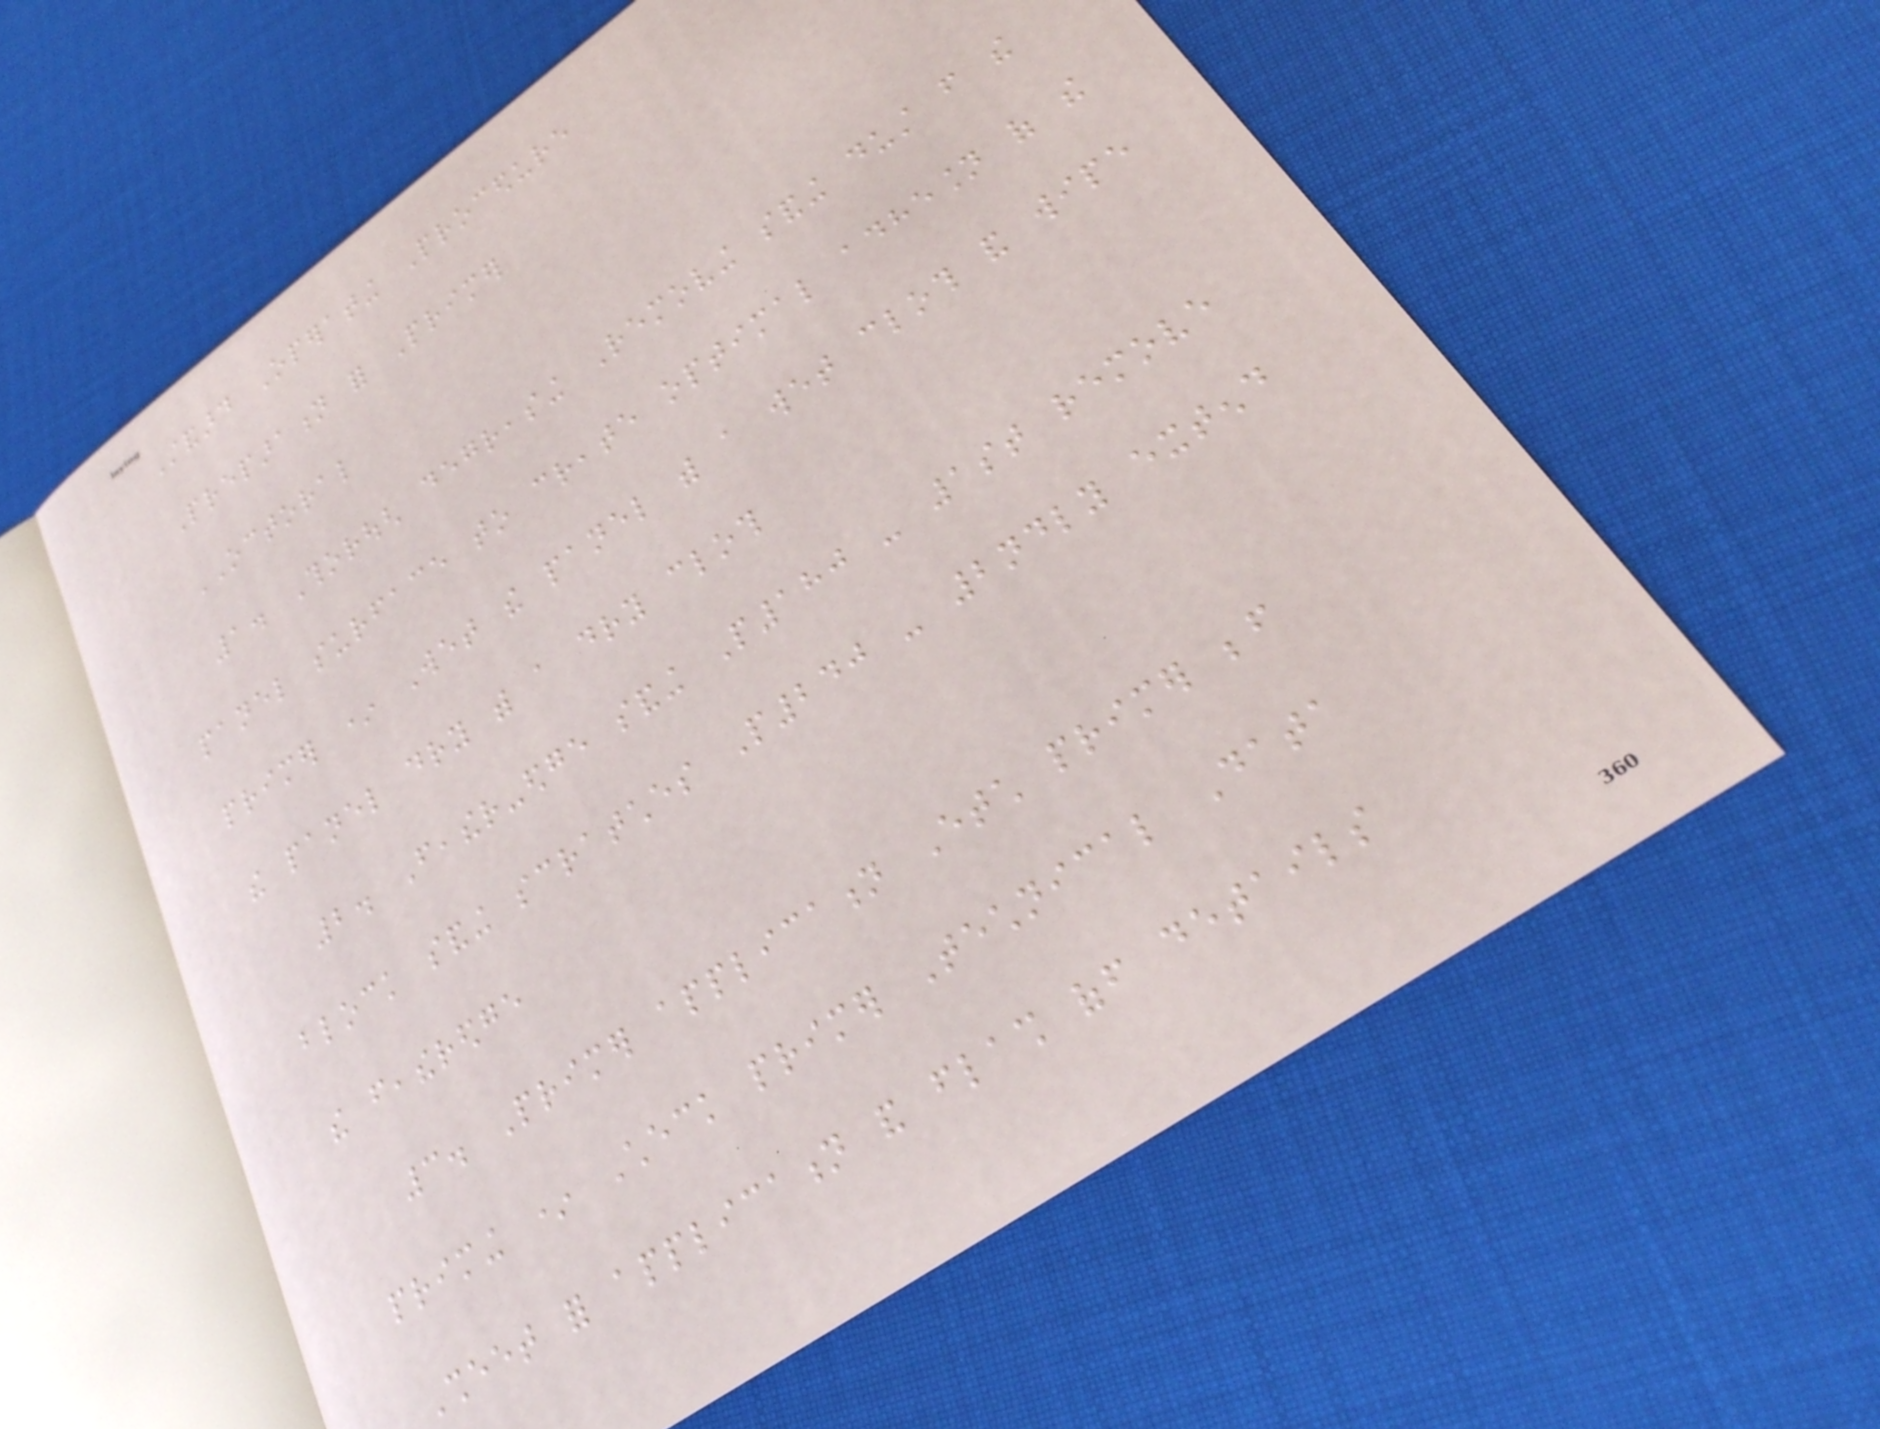Standard Operating Procedure
Preparation for Primer
OCTORAL
1. Thorough degreasing Removing sanding dust from the
panel surface to create optimal adhesion of the
primer * Wet the panel with a wet cloth and wipe
the panel dry with a dry cloth
2. Feather-edge sanding P180 - 1st remove
block sanding scratches P240 - 2ndly extend
the featheredge
3. Primer application Etch primer before
priming * Check primer Technical Data
Sheet for application and flash off details
